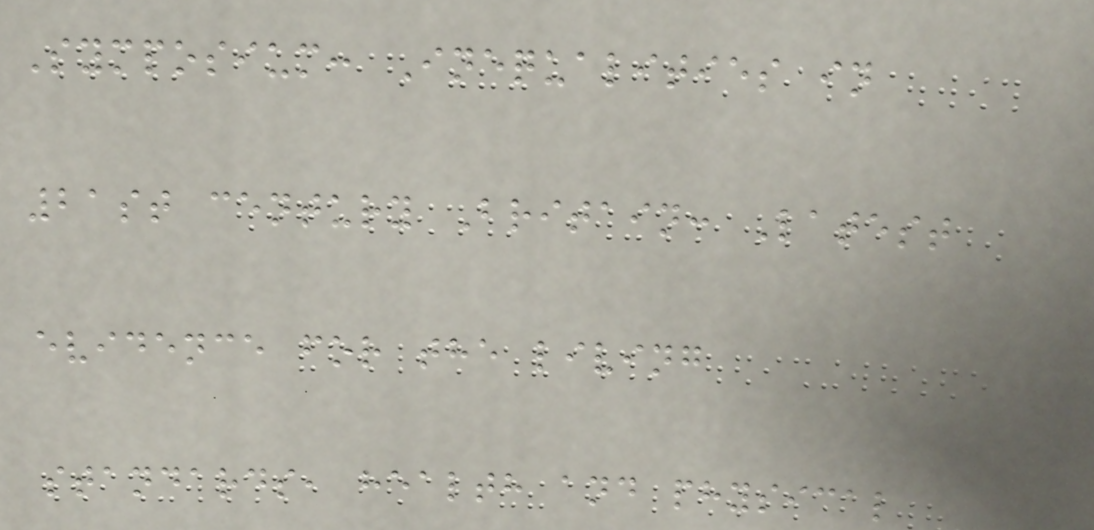Symposium: Inequalities in
21st century Britain: Latest
evidence for the living
standards, health and physical
